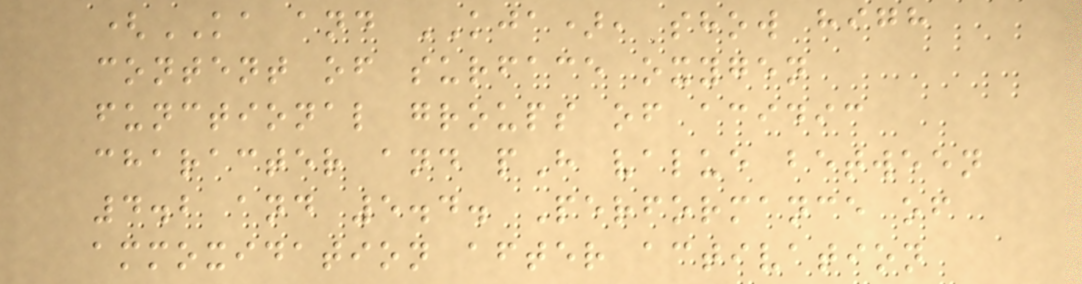(KA and KJA), show high
content of surface oxygen
functional groups of acidic
character and pH value between
4.2 and 5.4. Performance of
ammoxidation after activation
